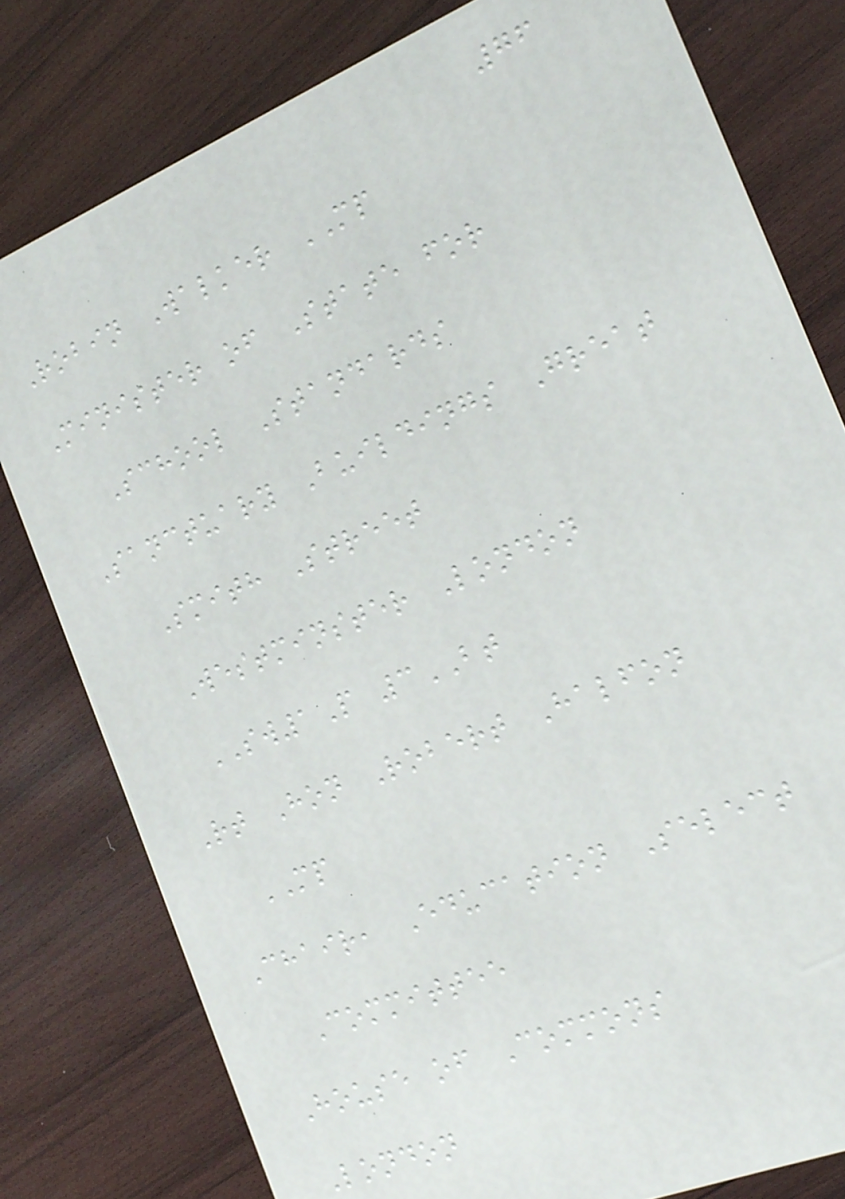76
Robin Walker MP
Minister of State for
School Standards
Sanctuary Buildings Great
Smith Street
Westminster London
SW1P 3BT
Rt Hon Robert Halfon
MP
Chair, Education Select
Committee
House of Commons
London
